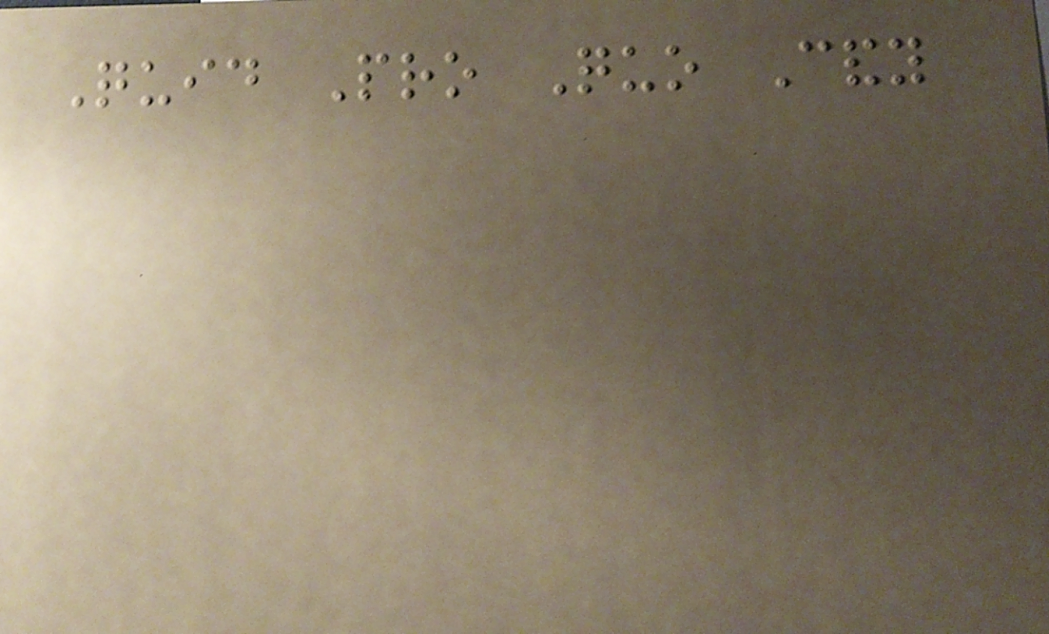Quid Pro Quo Candy
